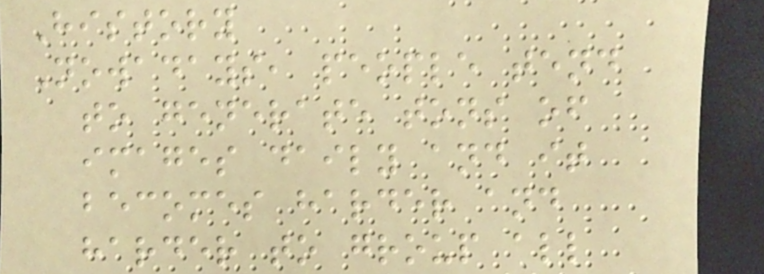History
Nowadays, people tend
to generate tons of
images daily and it
becomes harder and
harder to group all
